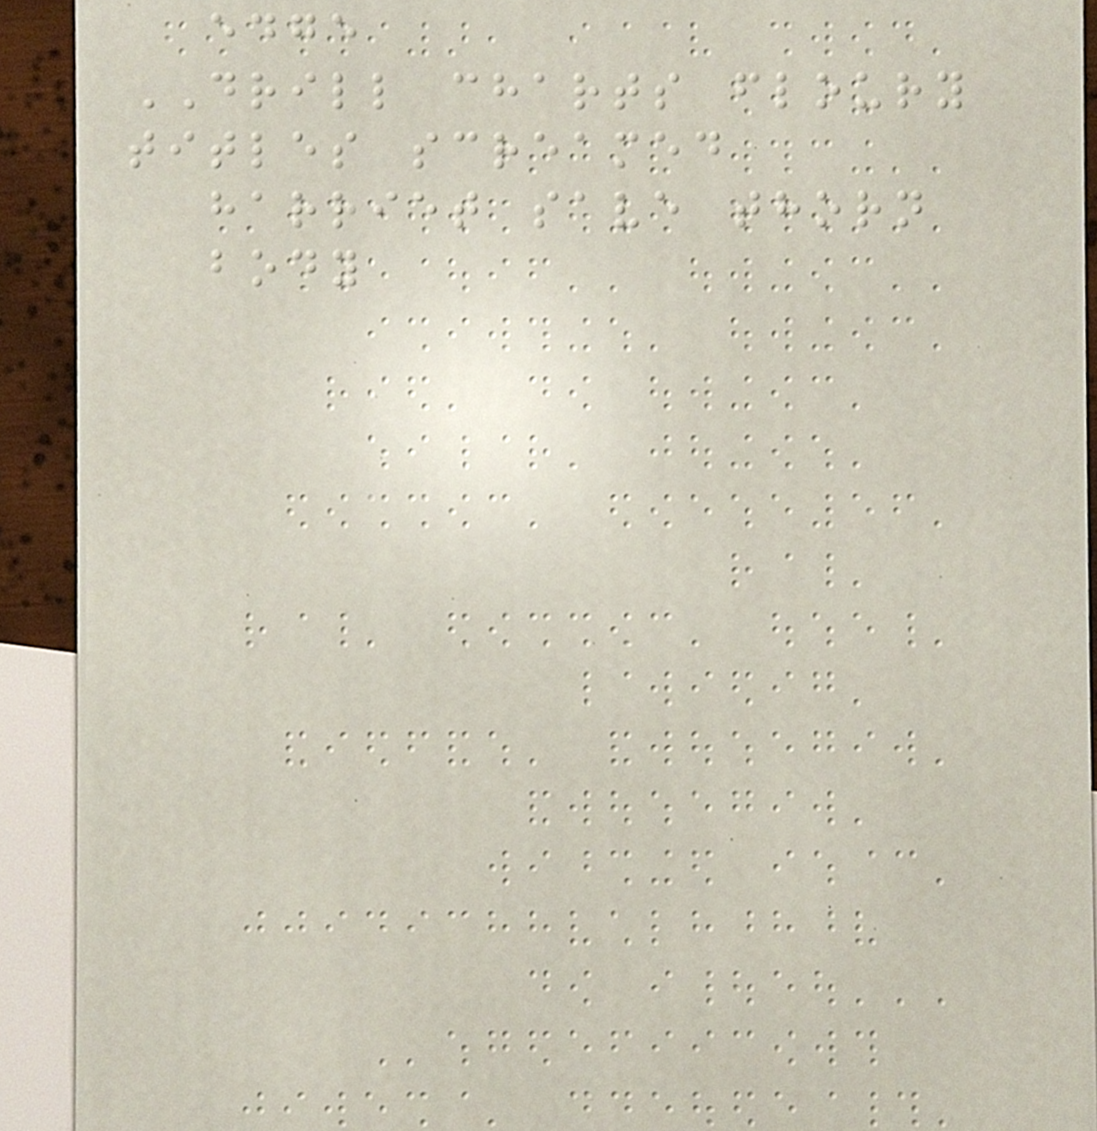edge
DRILL charts floury
titles screamed
harriet save thorn
body
